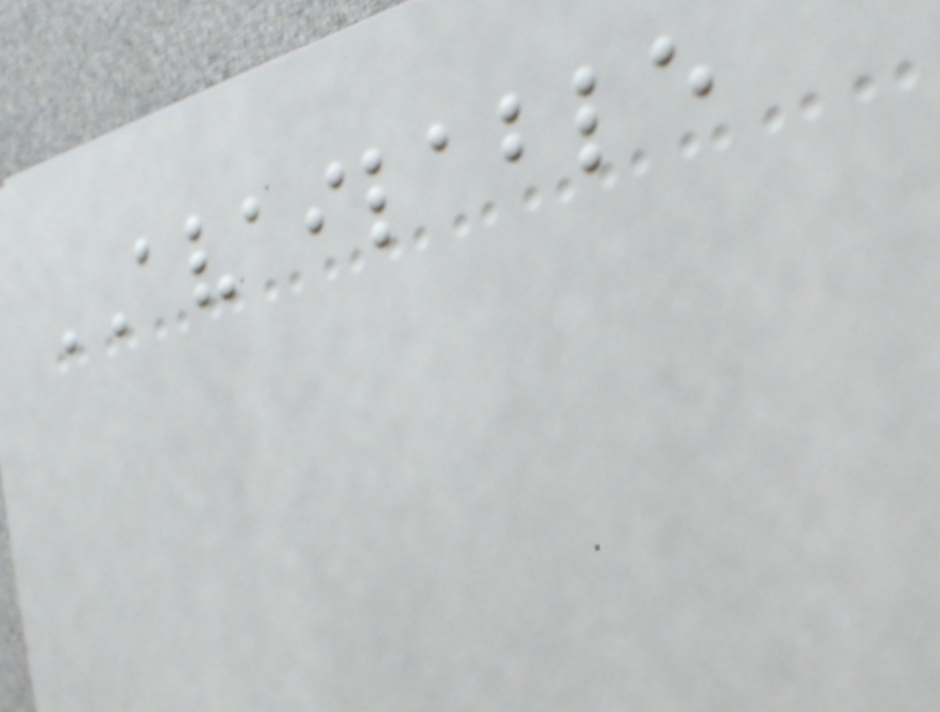AVAILABLE
